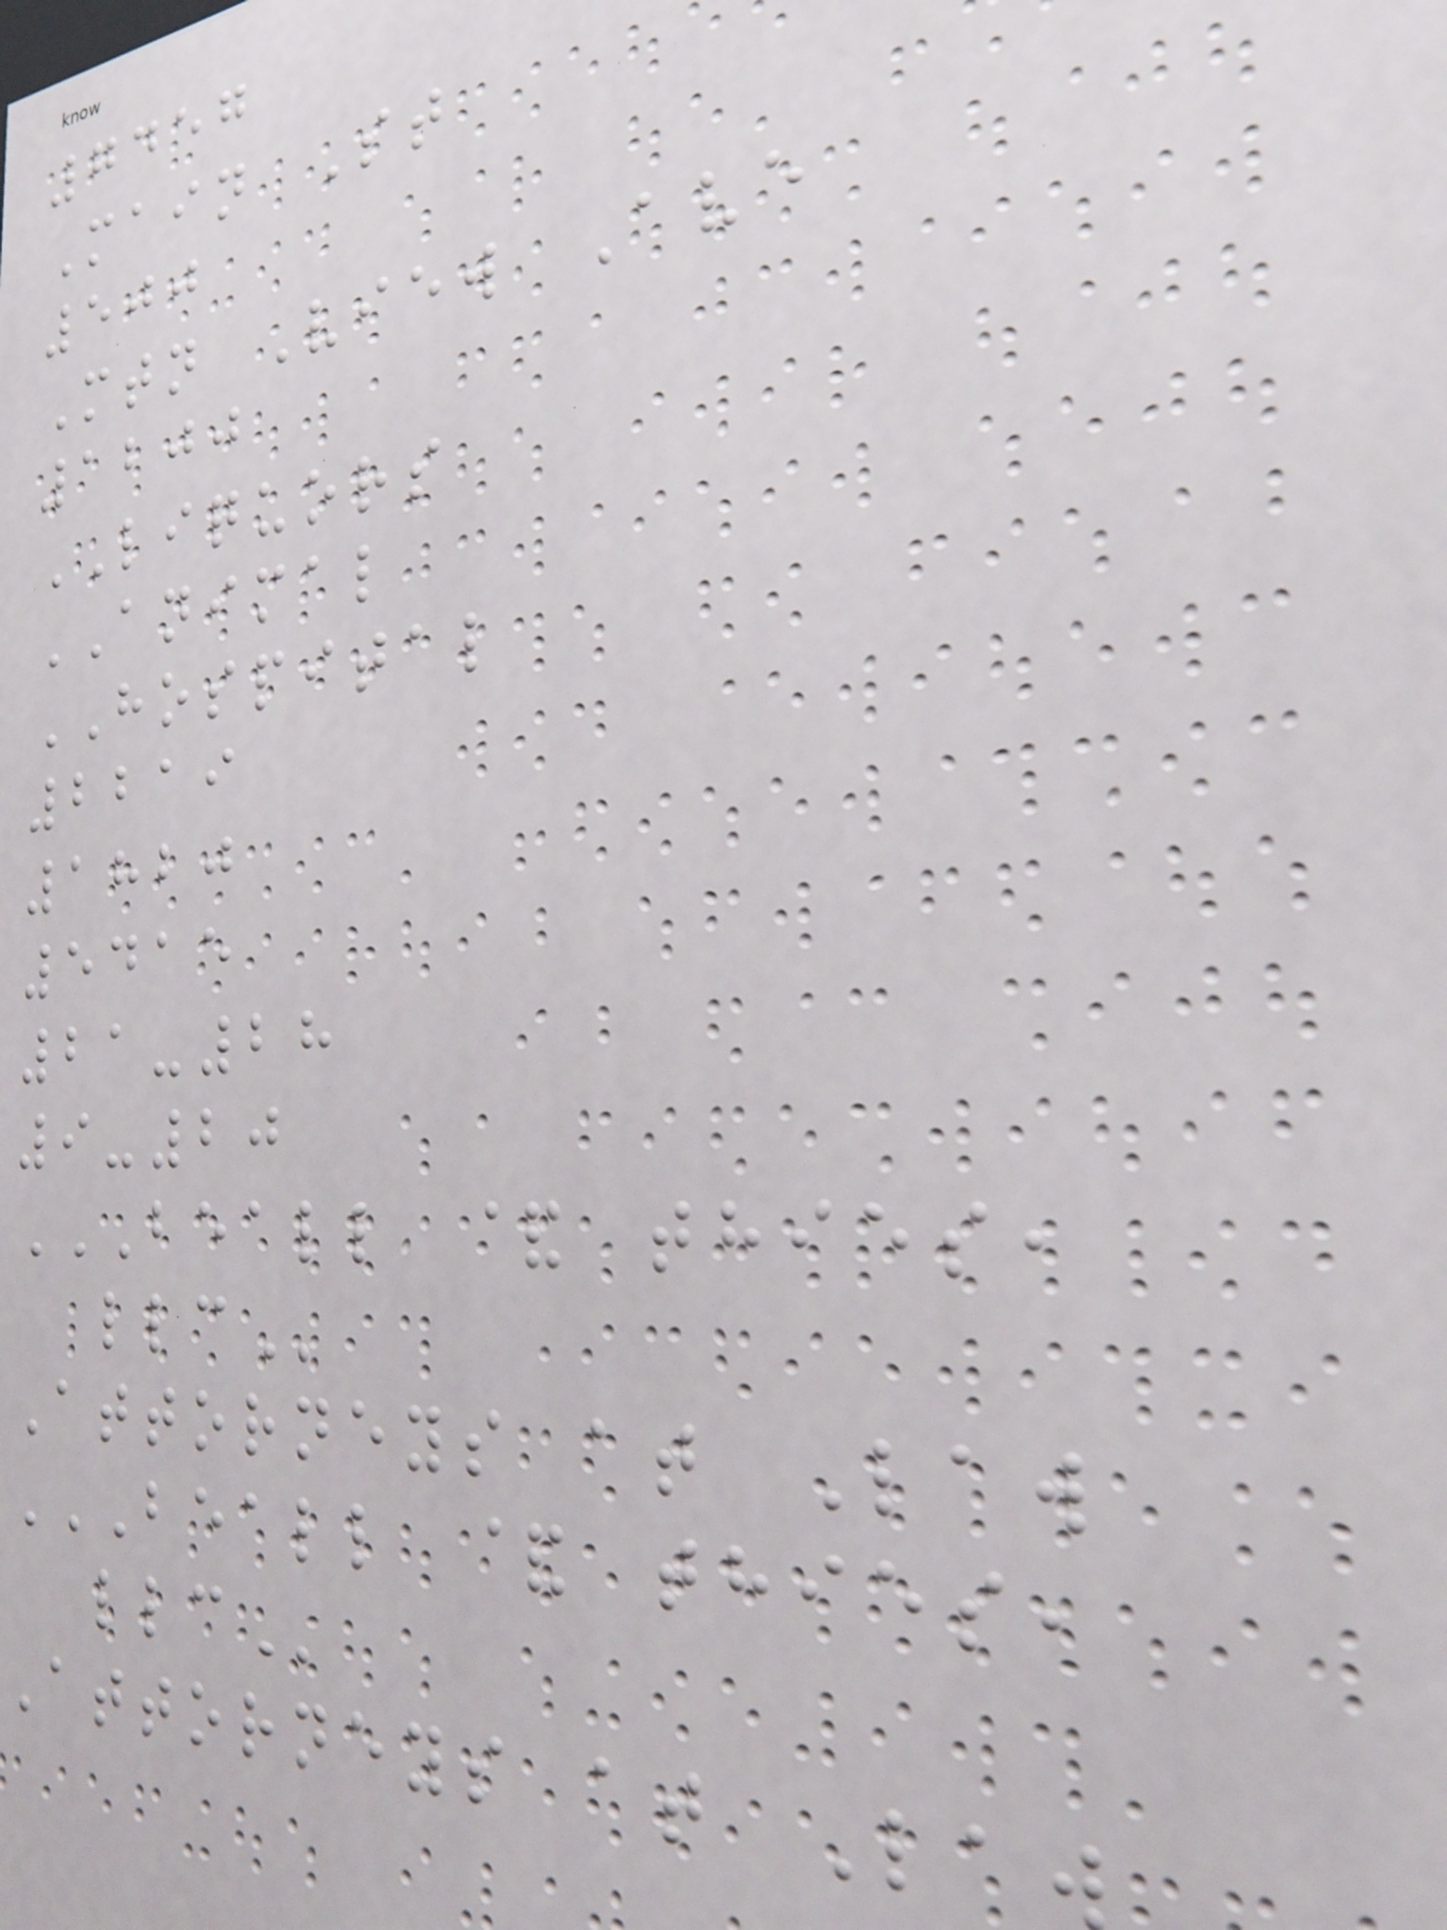7457
Main St
500
Mtn View Ave
1200
LIQUORS
ANIMAL
HOSPITAL
2219
1820
5415
21-28
9-20
BEALL & THIES,
Attorneys at Law
BEALL & THIES,
Attorneys at La
